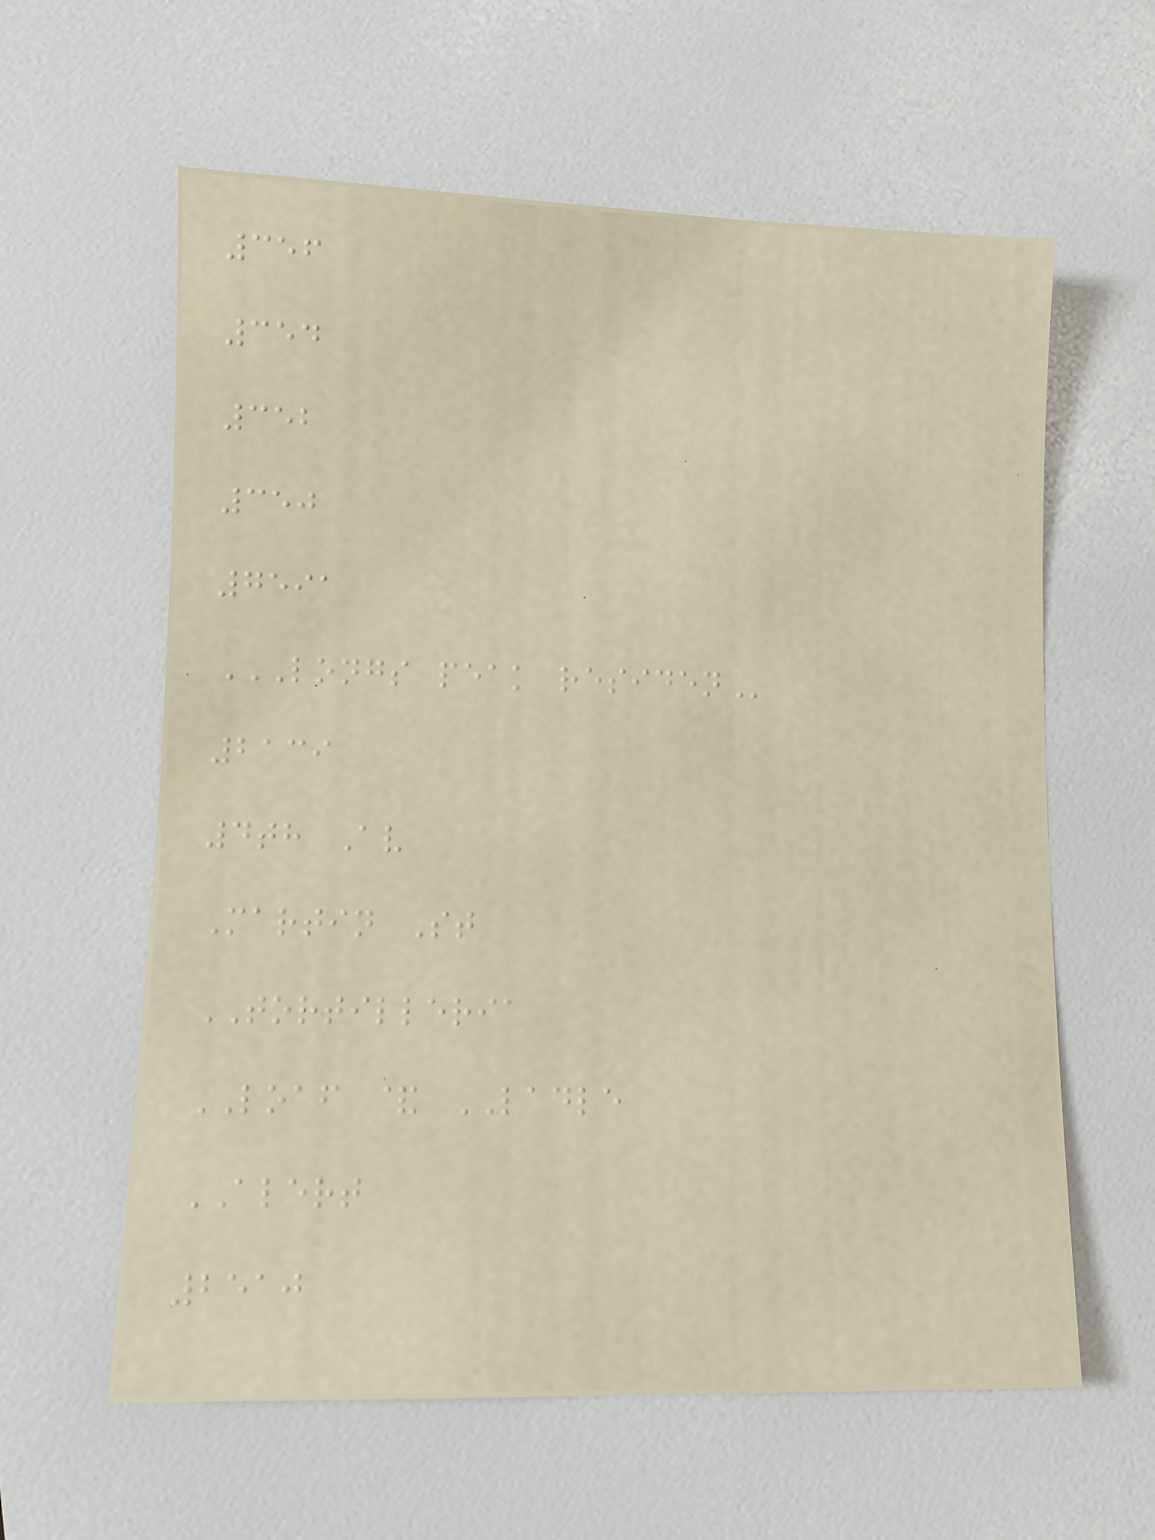356
354
352
350
7591
LONGS PEAK RESIDEN
2139
4th Av
Martin St
TORTILLERIA
LOAF & LADLE
ALERT
2510
